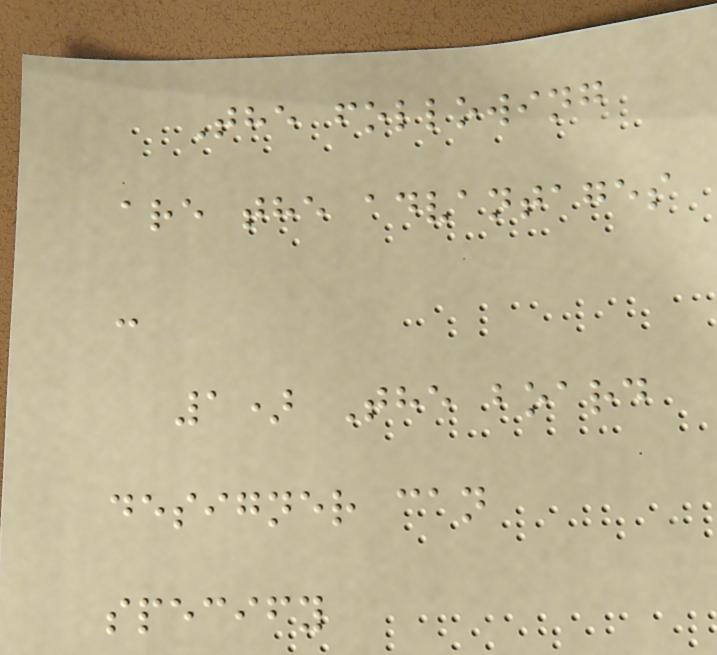The following
are the advantages
-
1) The board
designer can
specify
